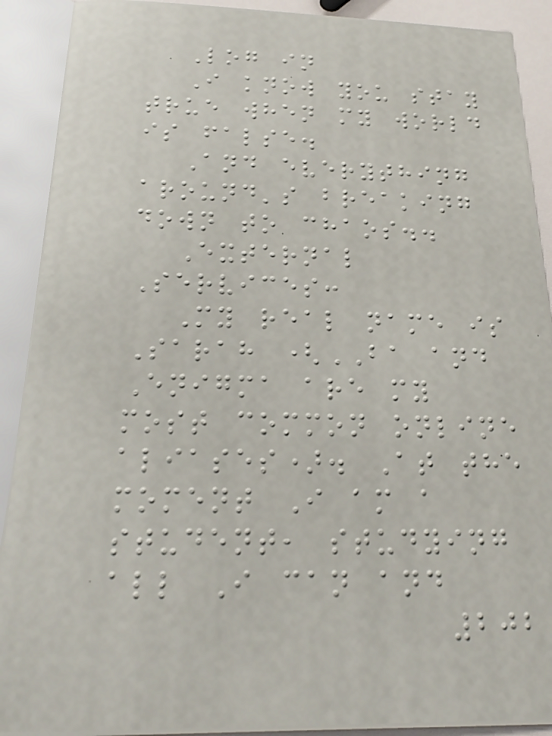Log in
I know you stay
true when my world
is false.
And everything
around's breaking
down to chaos..
External
Services:
My real name is
Sarah (BA and
Enigma are my
most common online
aliases). At the
moment I am a
student, studying
all I can and
202
